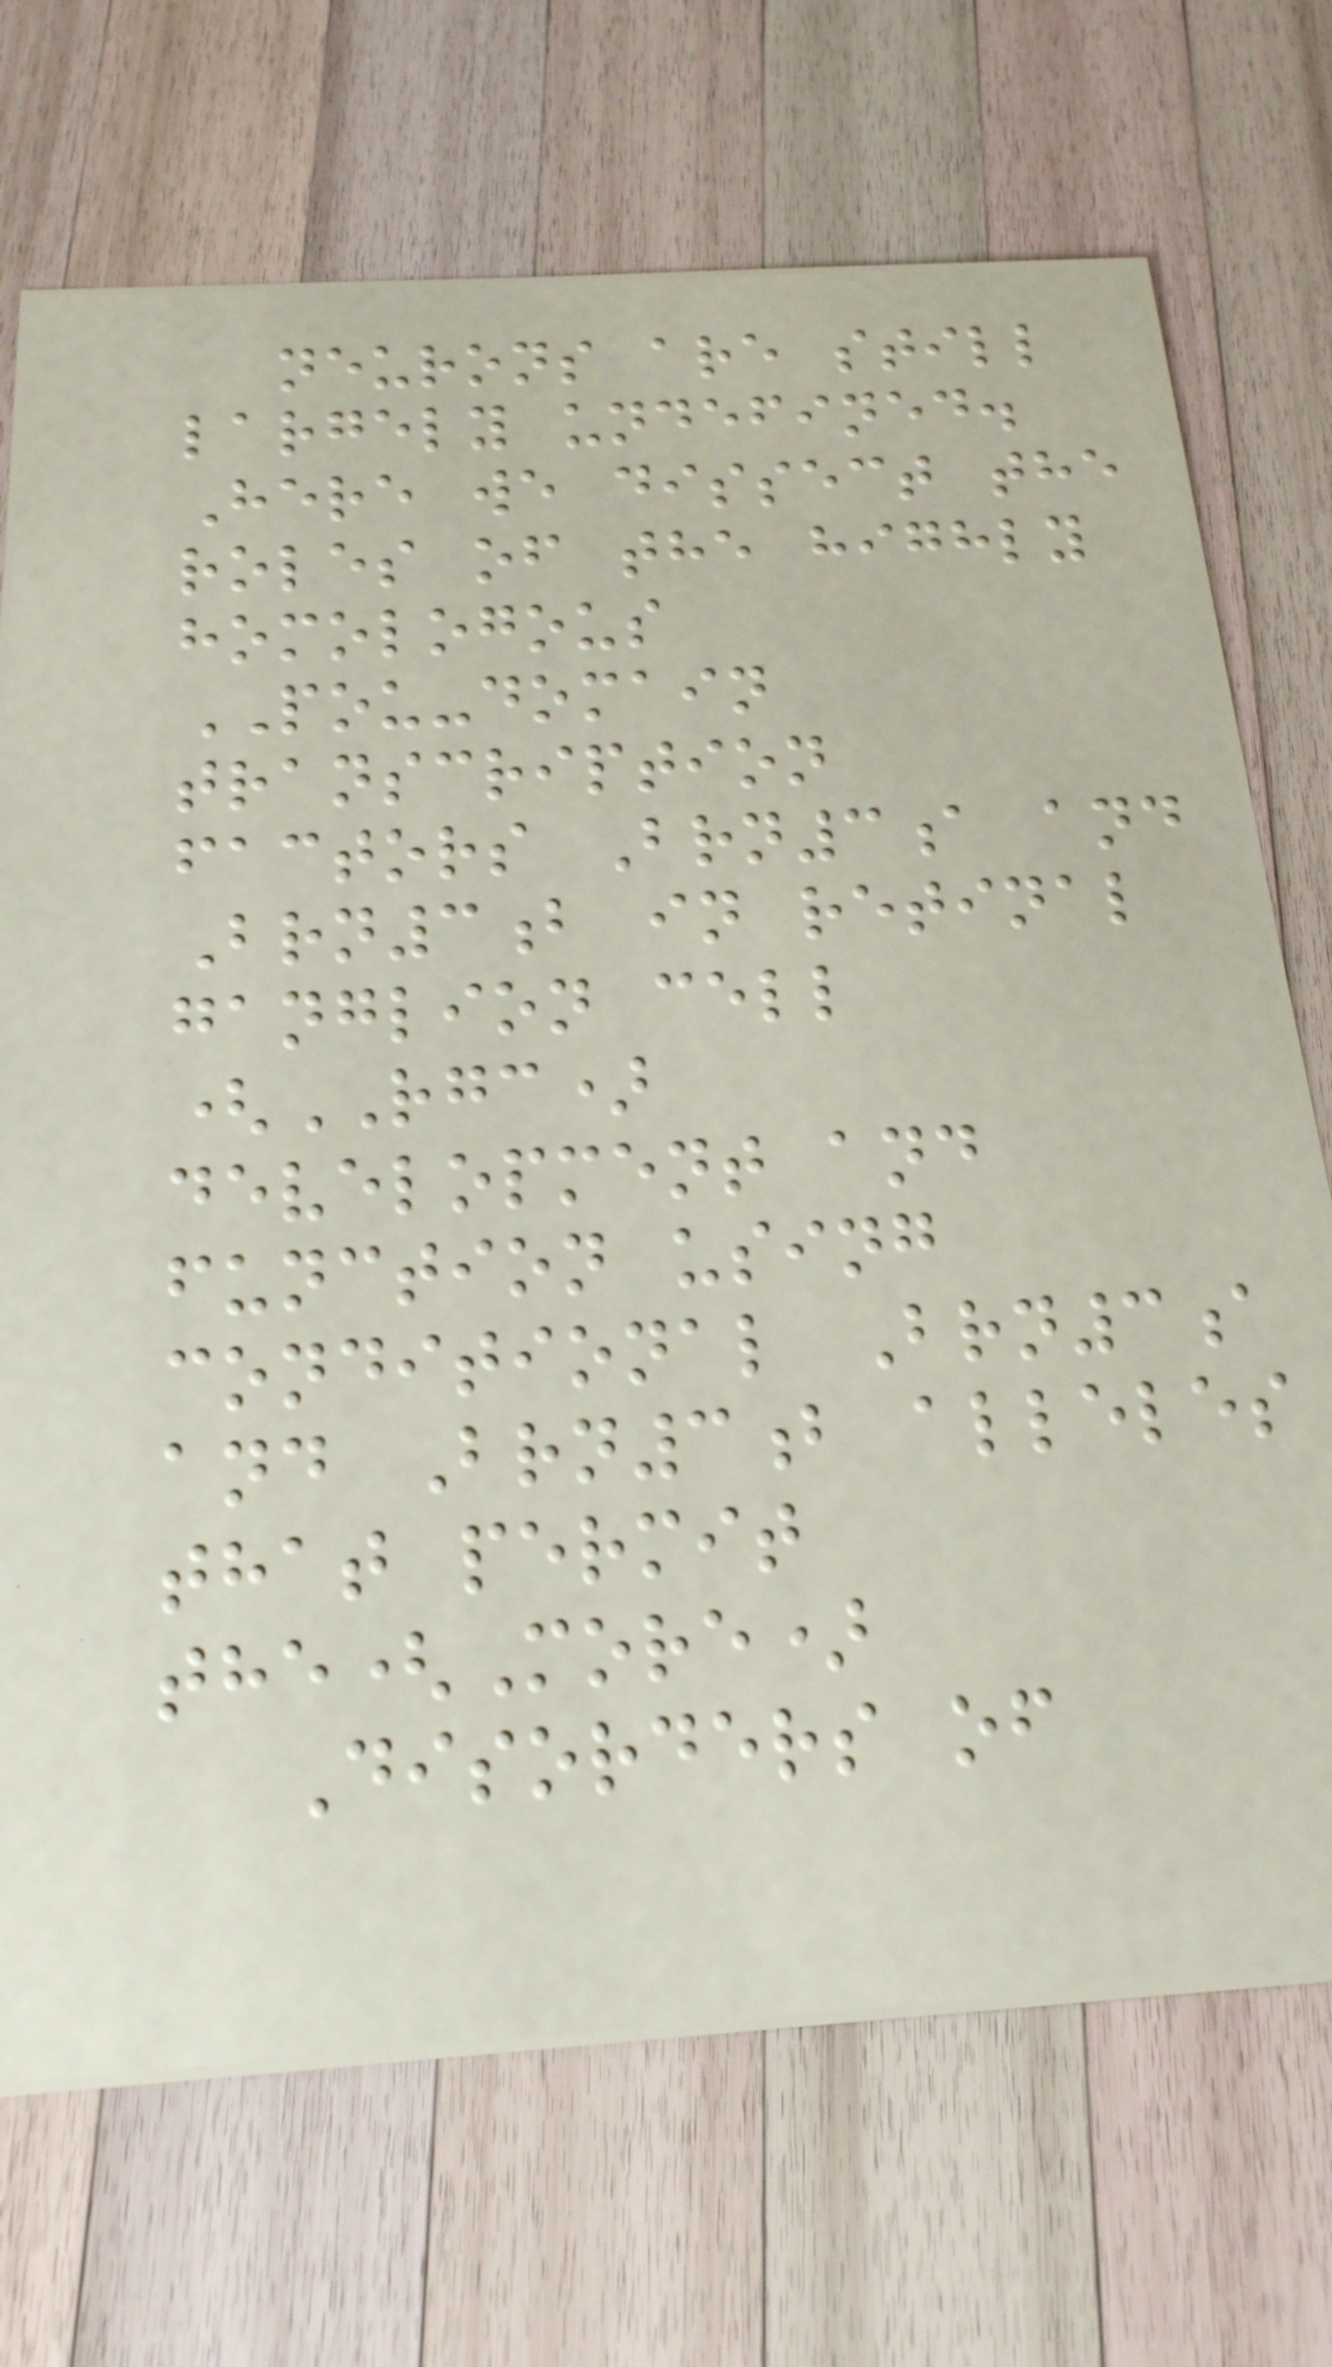neurons are still
largely undefined.
Here we dissect the
roles of the highly
homologous
POU-domain
transcription
factors Brn3a and
Brn3b in retinal
ganglion cell
(RGC)
development and
function using
conditional Brn3a
and Brn3b alleles
that permit
the(More)
Disorders of
